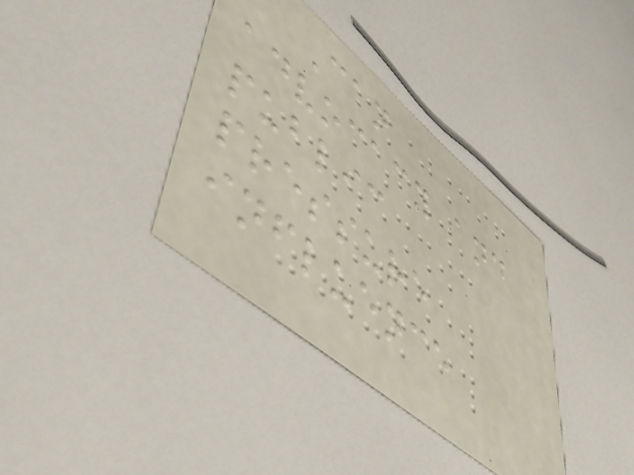Can
advocacy and
public
pressure
influence
